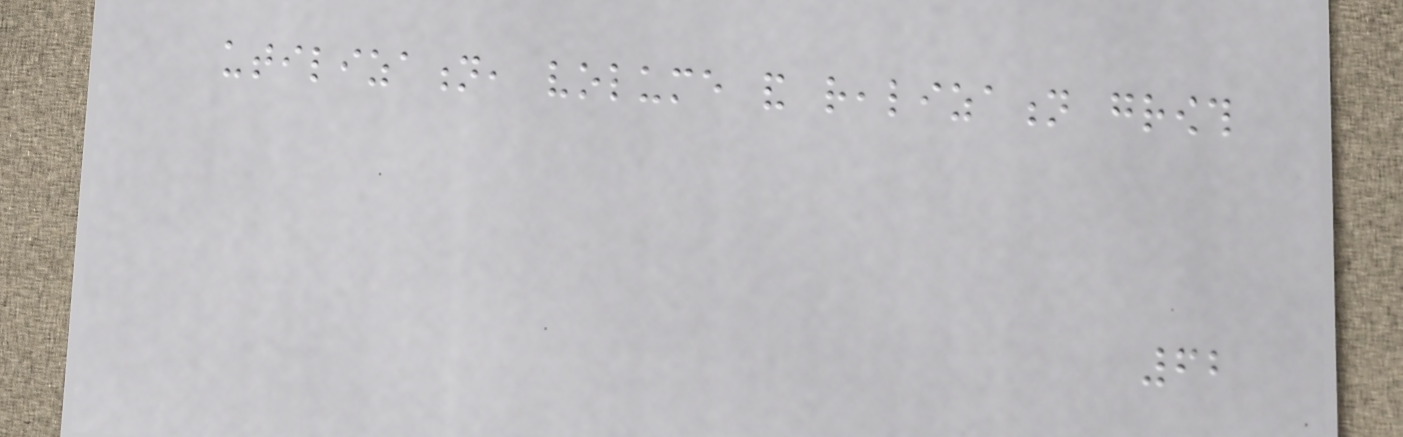utilization, volume and realization growth
62
